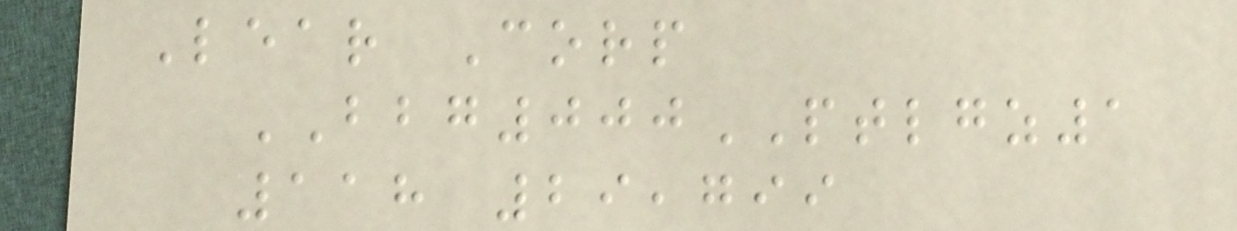Lear Corp
BBG000PTLGZ1
118 29,799
